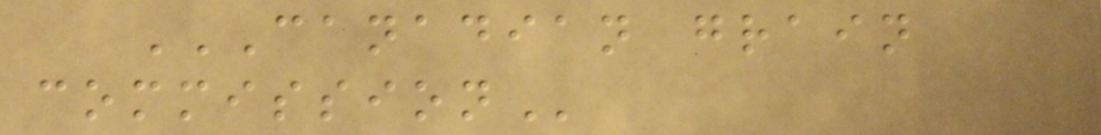CANADIAN GRAIN
COMMISSION
